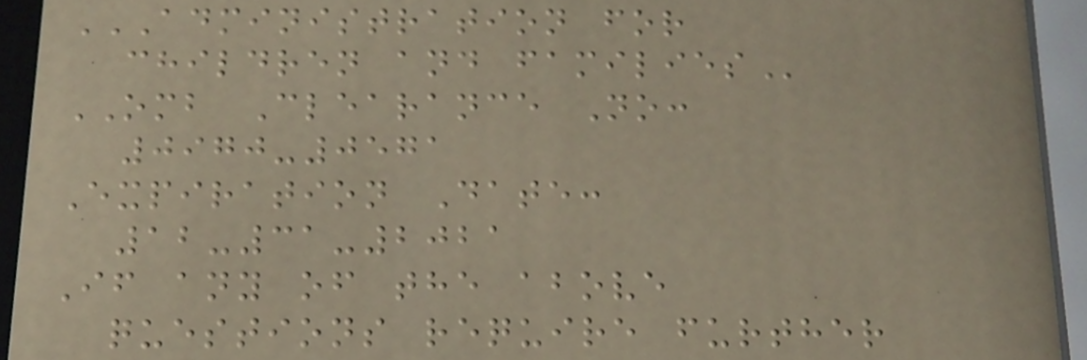ADMINISTRATION FOR
CHILDREN AND FAMILIES
OMB Clearance No:
0970-0571
Expiration Date:
12-31-2021
If any of the above
questions require further
